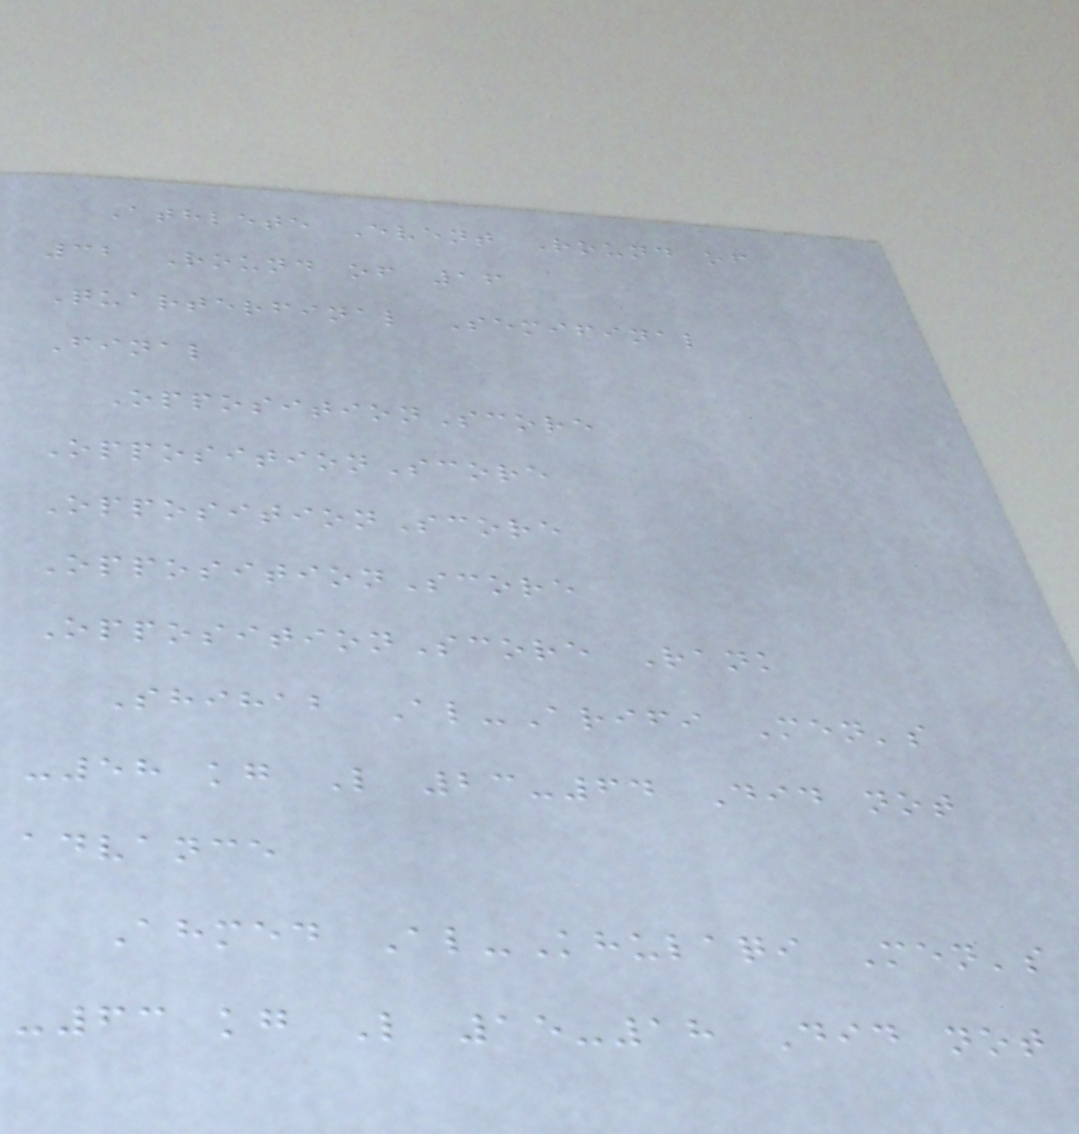Athlete Event Round of
32 Round of 16
Quarterfinal Semifinal
Final
OppositionScore
OppositionScore
OppositionScore
OppositionScore
OppositionScore Rank
Shihab Al-Arifi Men's
-58 kg L 23-64 Did not
advance
Ahmed Al-Khulaqi Men's
-63 kg L 15-18 Did not
